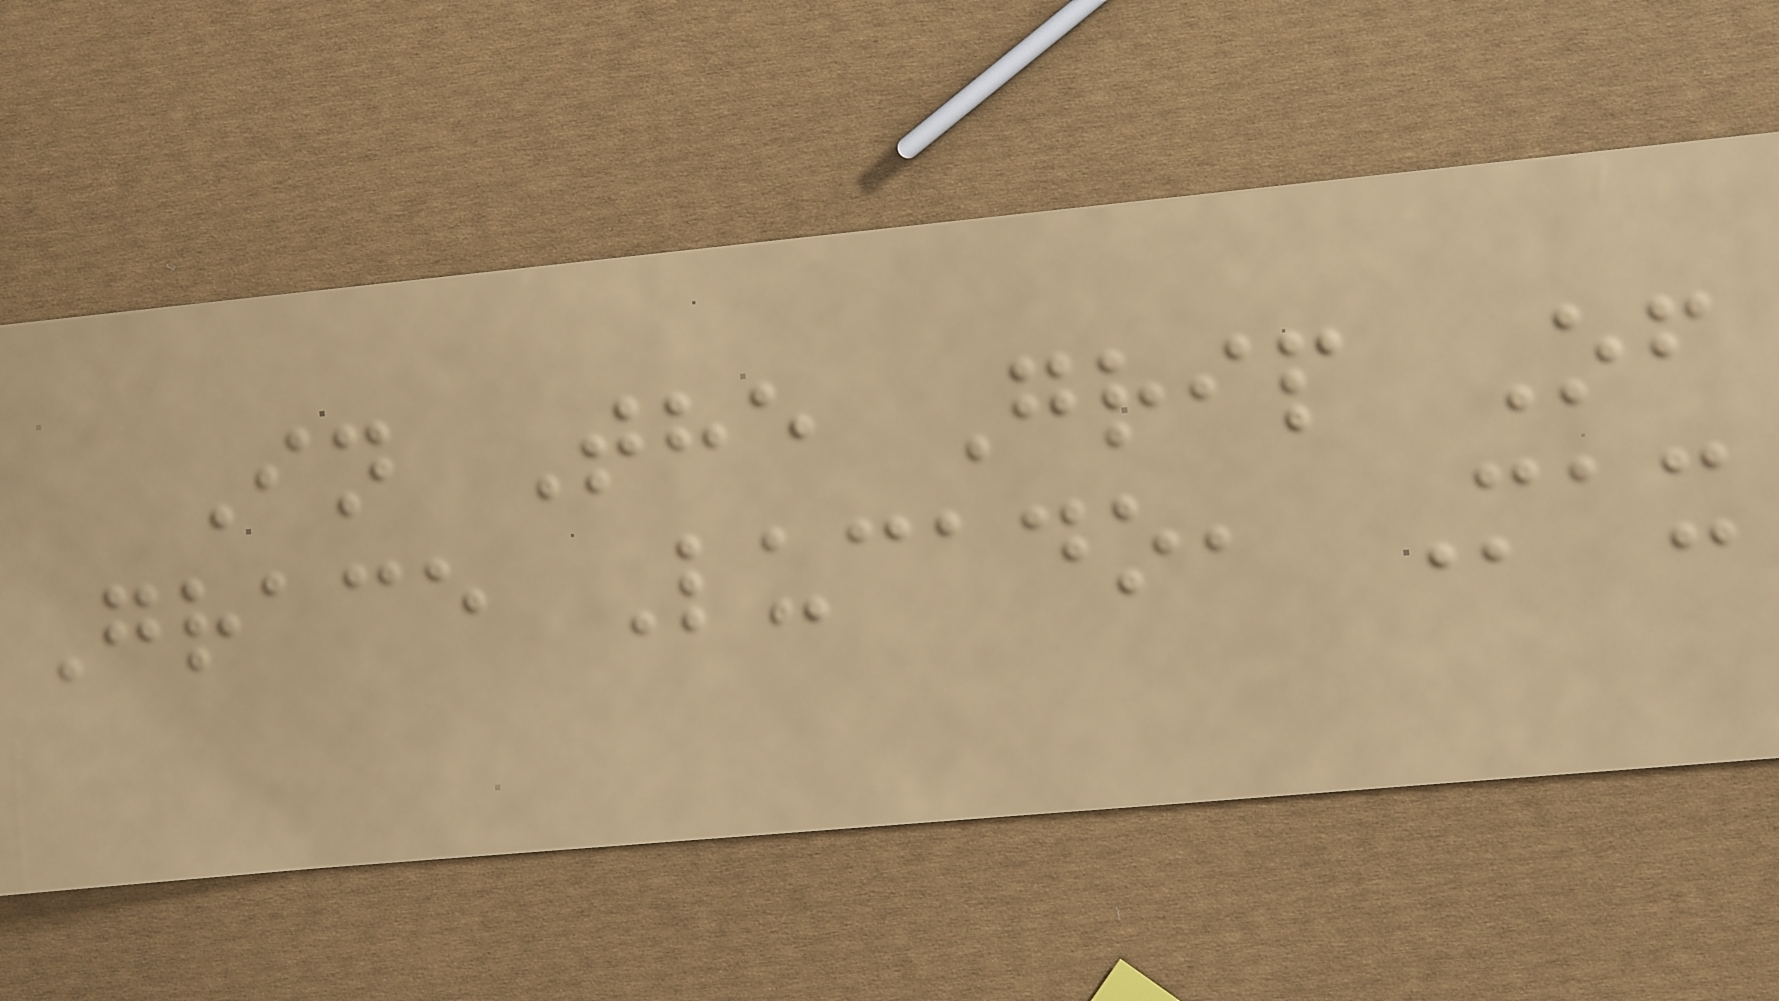In The Grip Of
Grace Lucado, Max
